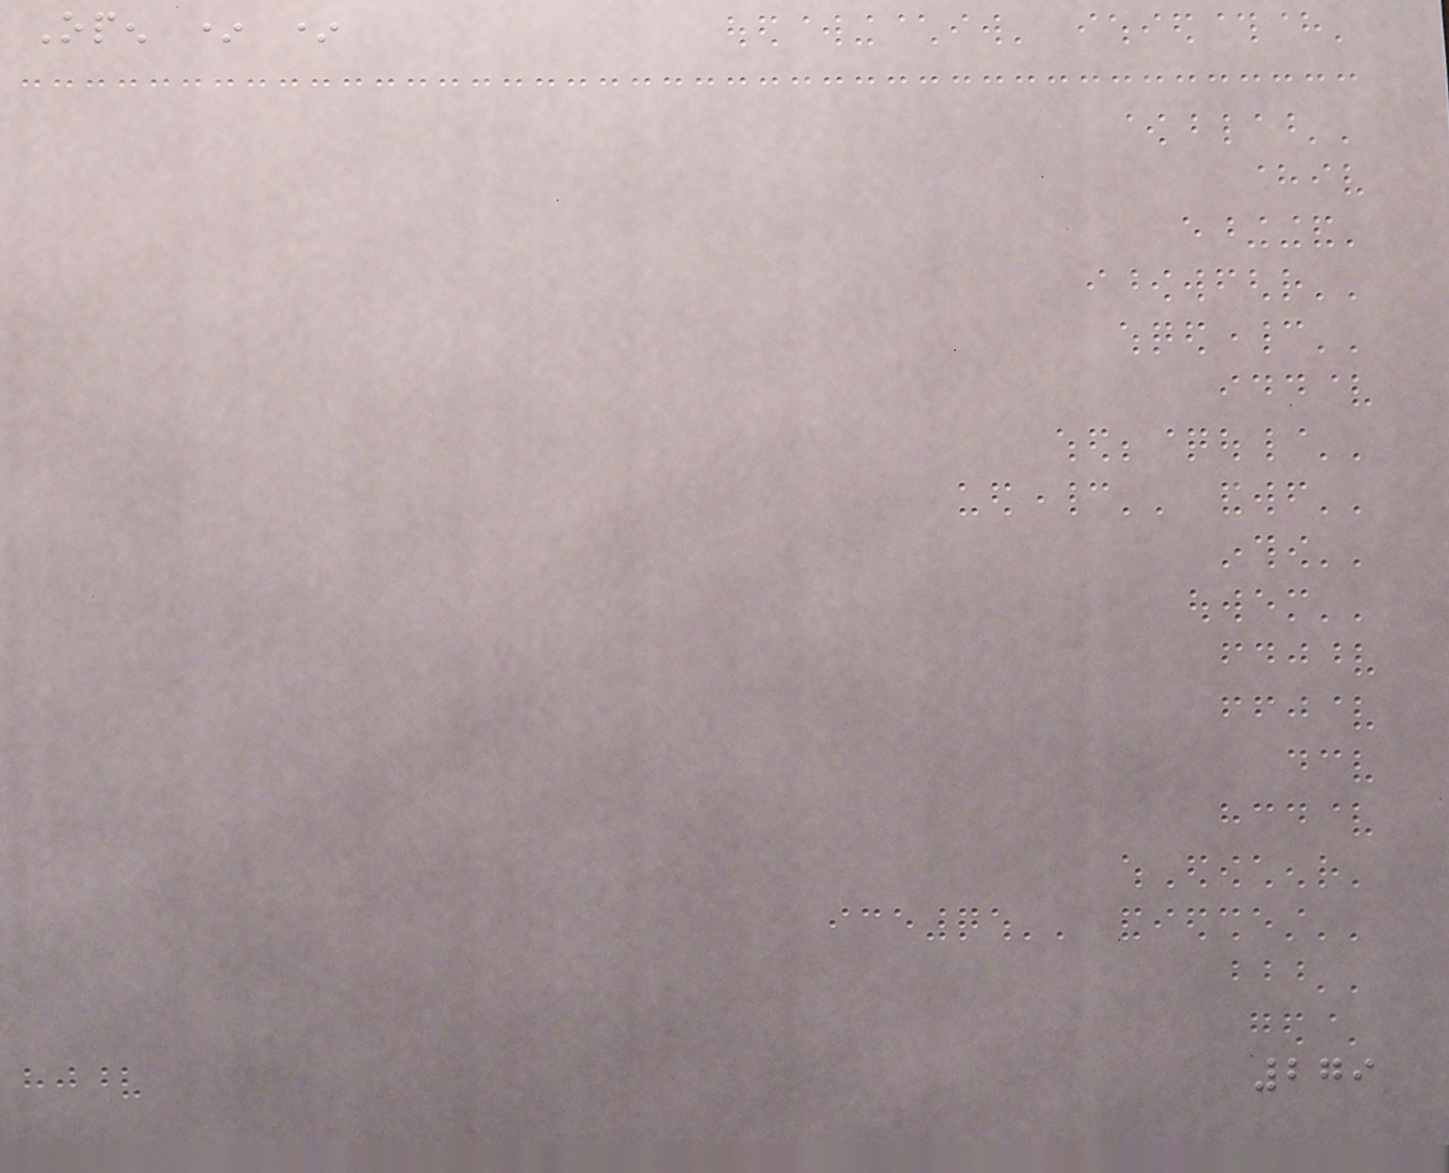Open * *
279
